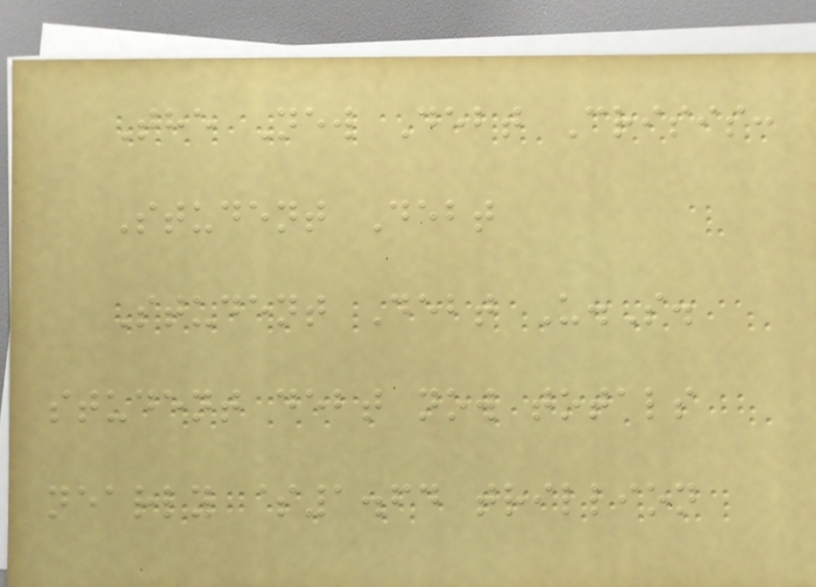The New Debt Crisis:
Student Debt
Student Debt U.S.
student debt now totals
nearly $1.64 trillion
